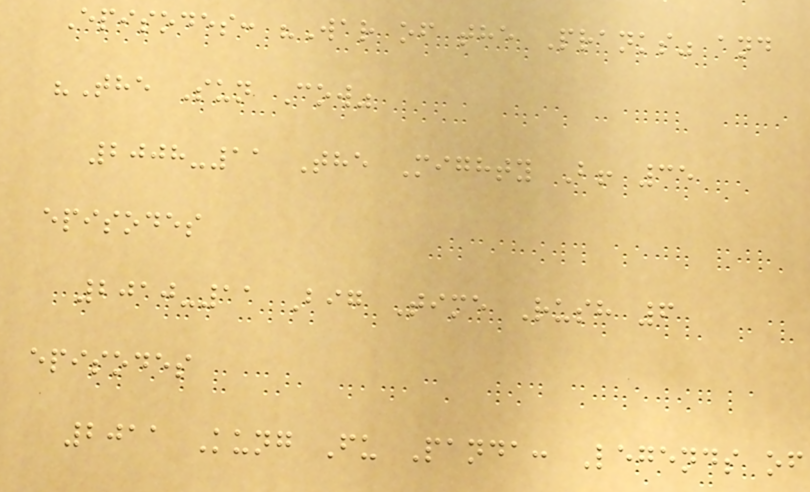Episodes: "War of the Pranks" and
"The Sun Cow"
2008-11 The Mighty B! 35
episodes
2010-11 Big Time Rush 6
episodes
2011 Kung Fu Panda: Legends of
